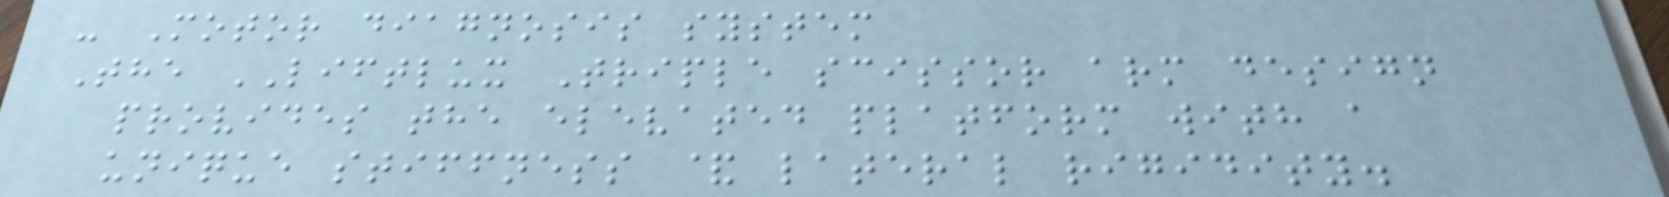- Motor diagnosis system
The LIFTLUX Triple scissor arm design
provides the elevated platform with a
unique stiffness & lateral rigidity.
